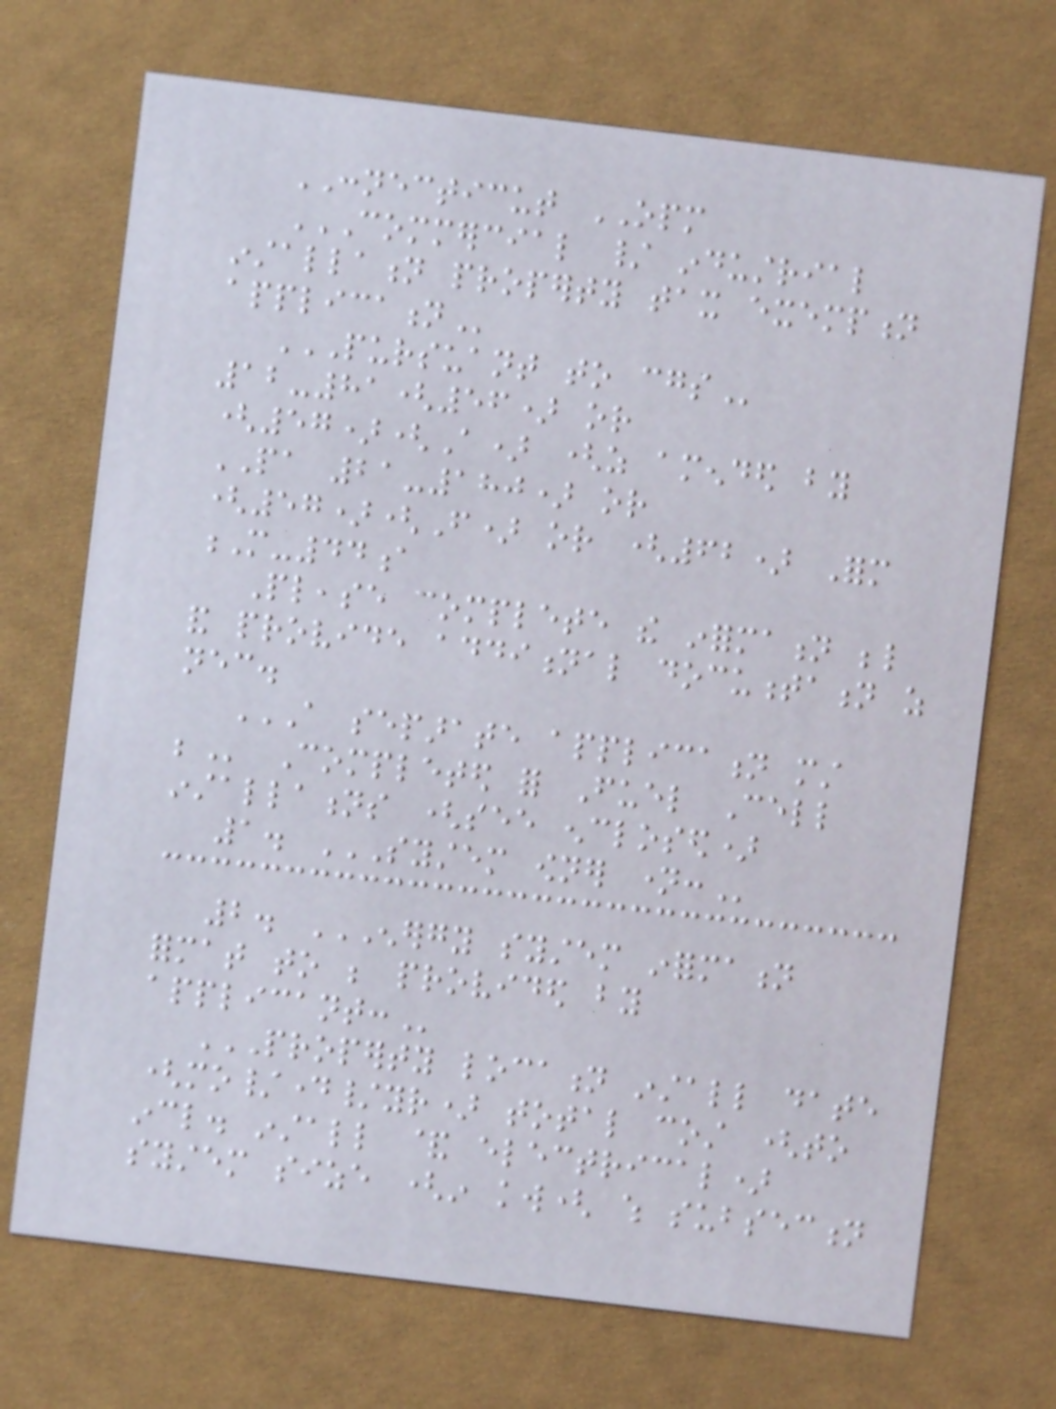CONNECTICUT OPM
COMMERCIAL / INDUSTRIAL
INSTALLATION PROPERTY TAX EXEMPTION
APPLICATION
PURSUANT TO CGS
12-81(56) or
(57)(A) (as amended by
PA 21-180) or
(57)(F) or (62) Form
M-44a
Please complete the information below
and provide additional documentation as
necessary.
A SEPARATE APPLICATION MUST
BE Completed for Fuel Cell
installations (see enclosed)
1. SYSTEM OWNER NAME:
2. ENERGY SYSTEM INFORMATION
FORMAT TO BE PROVIDED BY
APPLICANT:
PROPERTY LOCATION INSTALL DATE
(MO/DAY/YR) TOTAL COST (TO
INCL. INSTALL & ELECTRICAL)
SYSTEM SIZE (IN KW( WHICH SUBSECTION
